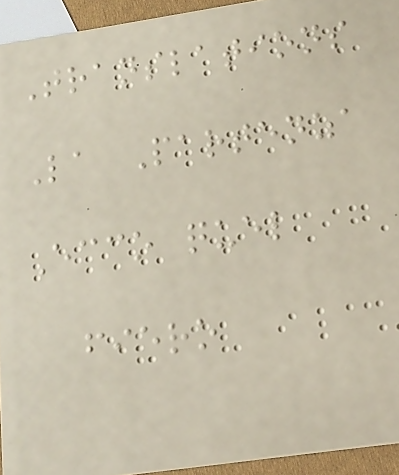Translations
La Partenza
Ecco quel
fiero
